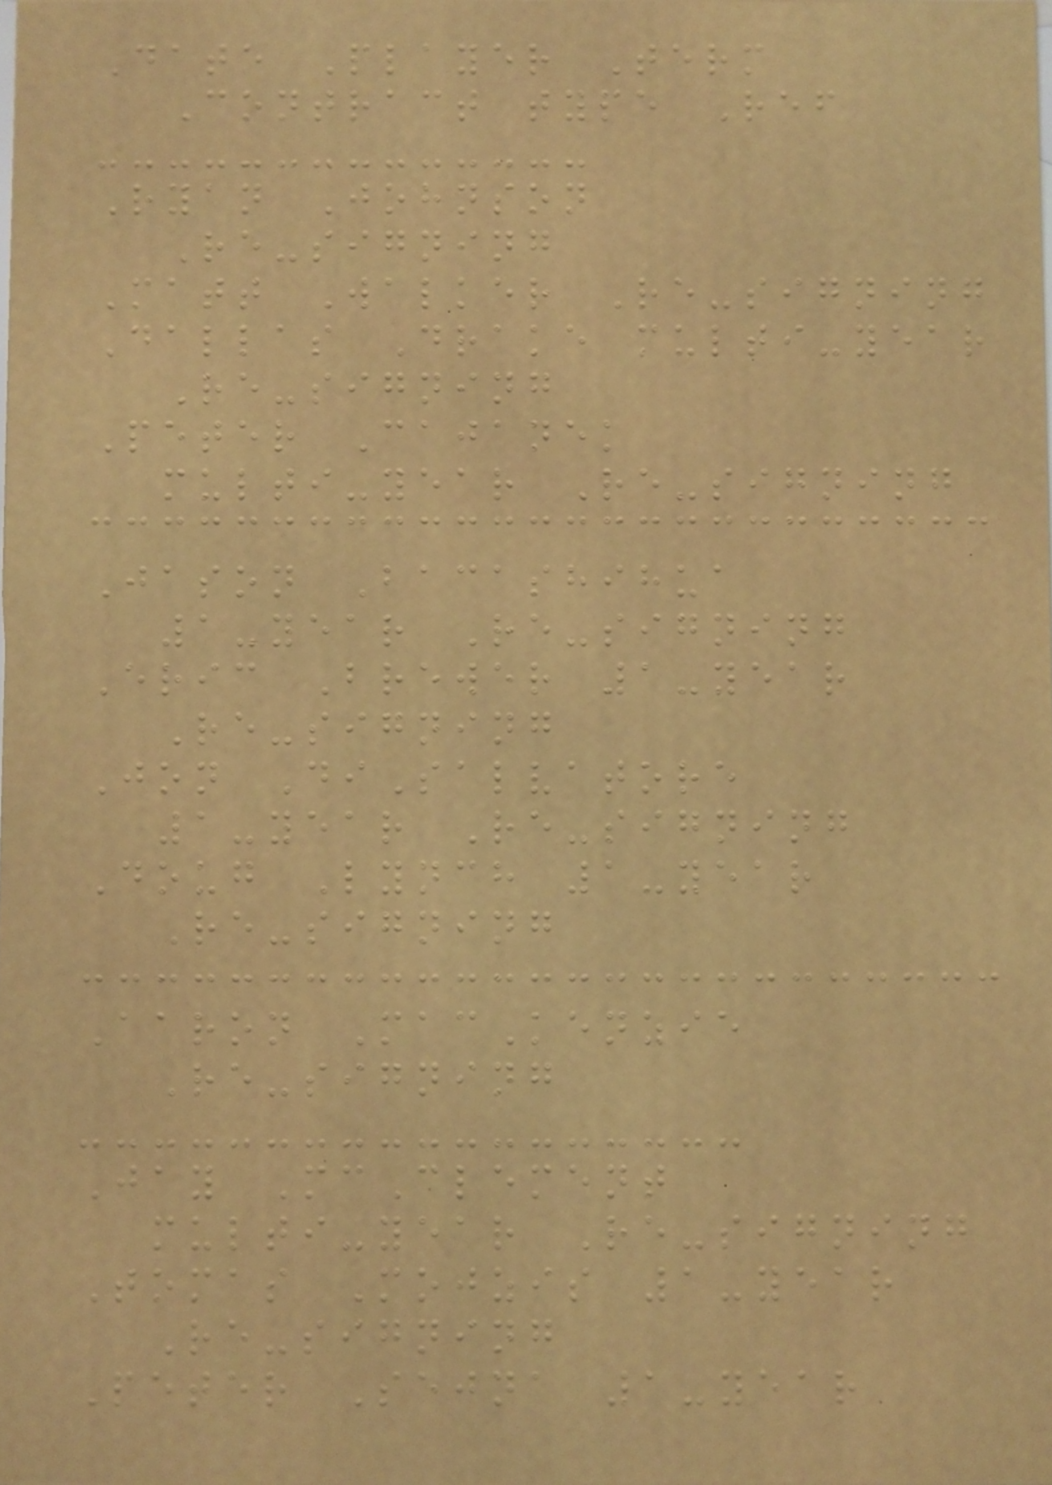Date Player Term
Contract type Ref
Ryan Johnson
Re-signing
Matt Walker Re-signing
Dallas Drake multi-year
Re-signing
Peter Cajanek
multi-year Re-signing
Jason Bacashihua
1-year Re-signing
Eric Brewer 1-year
Re-signing
Jon DiSalvatore
1-year Re-signing
Doug Lynch 1-year
Re-signing
Aaron MacKenzie
Re-signing
Jay McClement
multi-year Re-signing
Tomas Mojzis 1-year
Re-signing
Peter Sejna 1-year
